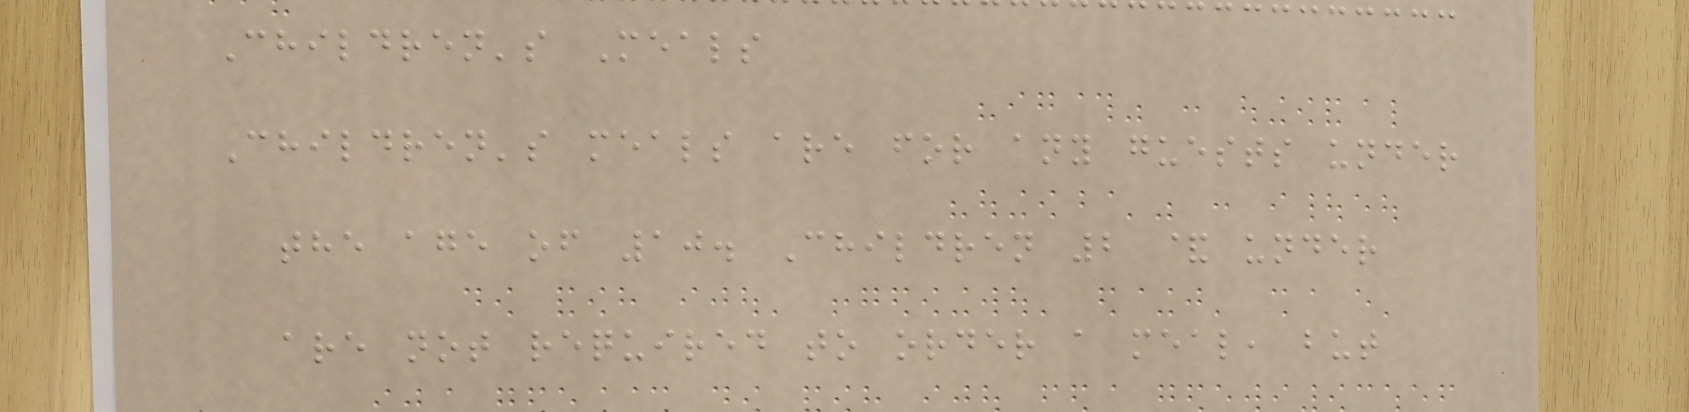Children's Meals
Children's meals are for any guests under
the age of 10. Children 2 & under
are not required to order a meal, but
